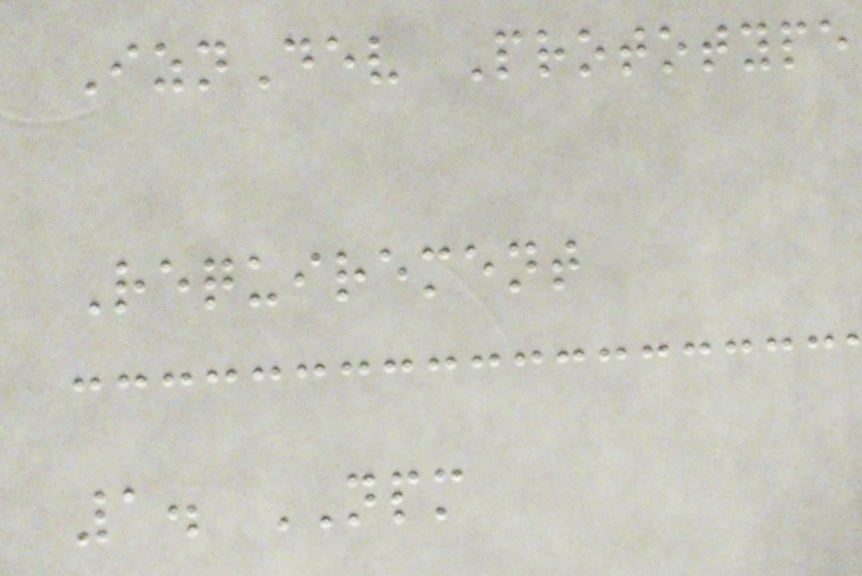IznDev Prototype
Requirement
1. NPM
